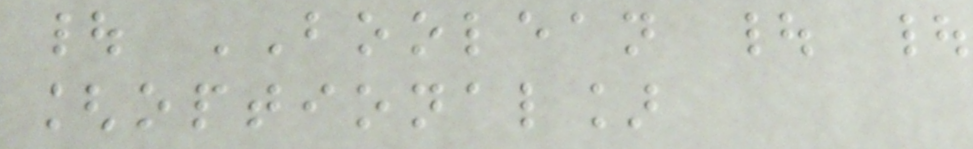| BOOLEAN | |
[optional]
